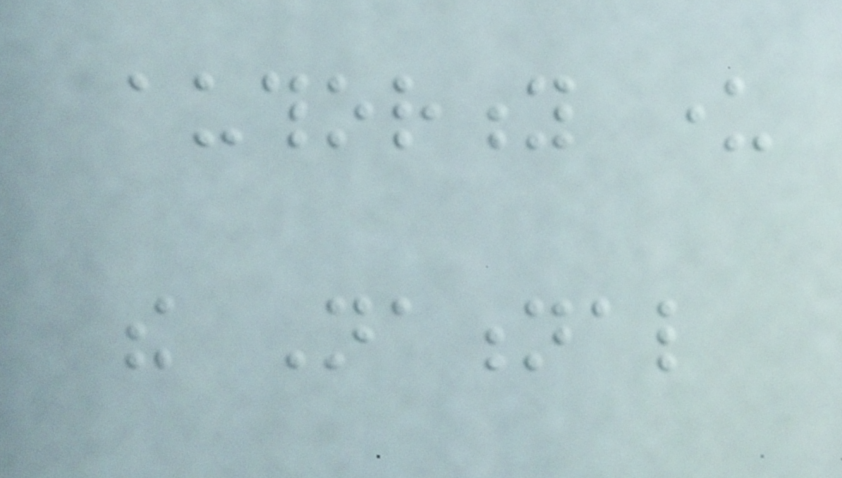authority under
the National
